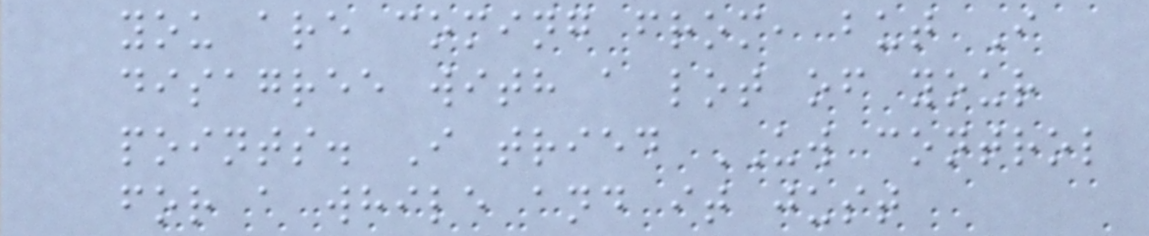you are coming from, but I
disagree with a lot of your
points. I tried UW control
for a while and it just
